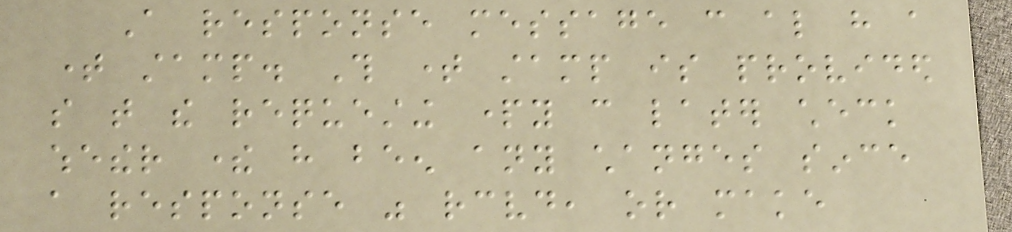A response message can also have a
time stamp. This time stamp is provided
so that the requesting party can later check
whether there have been any changes since
a response was received, or make
